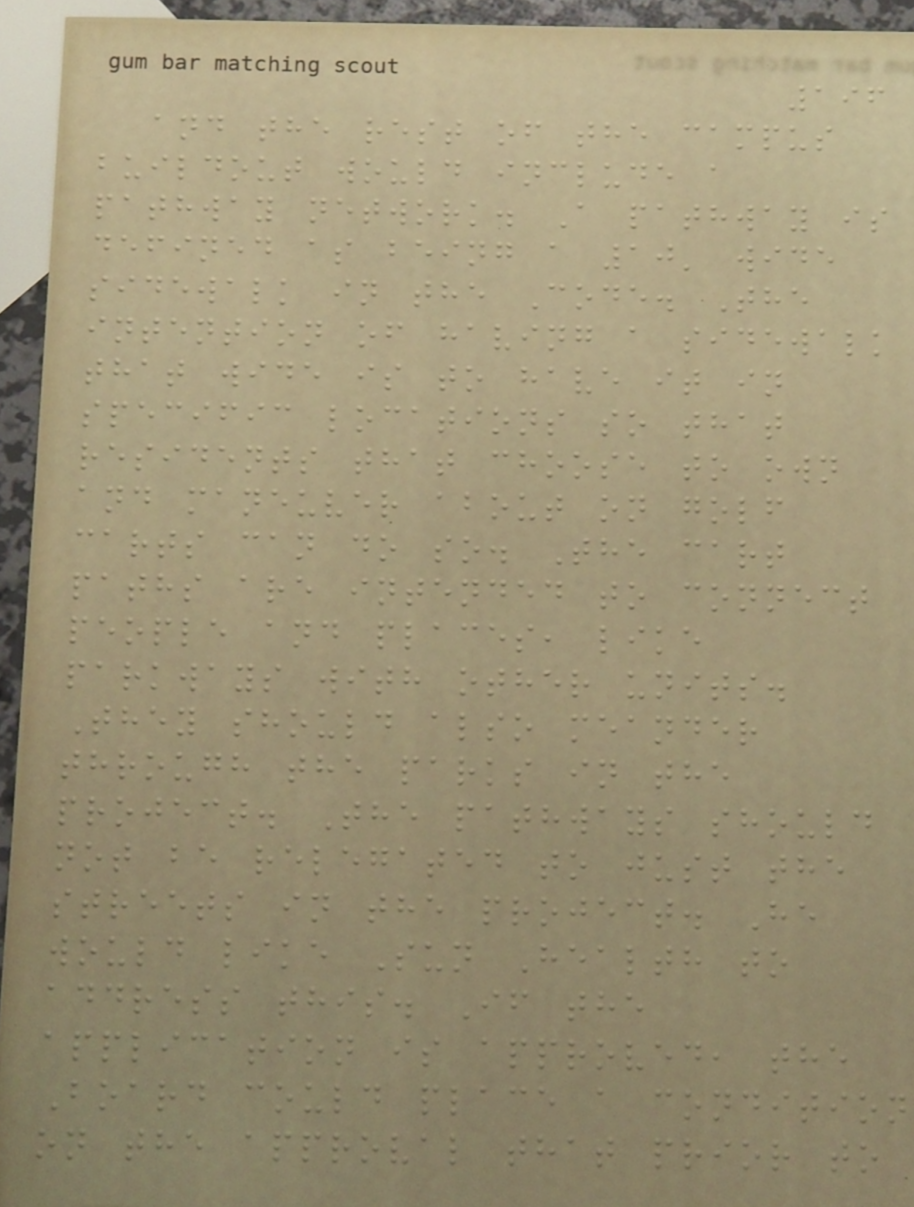196
and the rest of the campus
buildout would include a
pathway network. A pathway is
defined as being a 10' wide
sidewalk in the Code. The
intention of having a sidewalk
that wide is to have it in
specific locations so that
residents that choose to own
and maneuver about on golf
carts can do so. The cart
paths are intended to connect
people and places, like
parkways with other units.
They should also meander
through the parks in the
project. The pathways should
not be relegated to just the
streets in the project. He
would like Sun Health to
address this. If the
application is approved, the
Board could place a condition
on the approval that prior to
